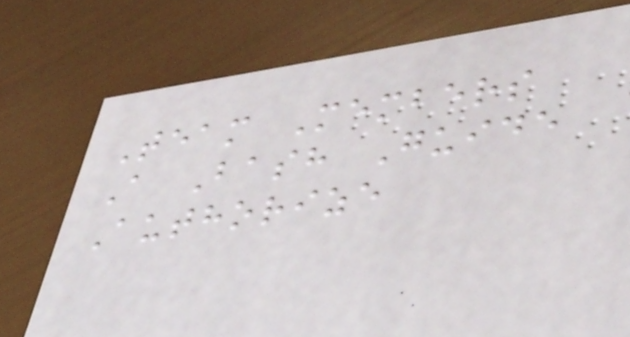Team Members
A Bash Guide
Authorize
